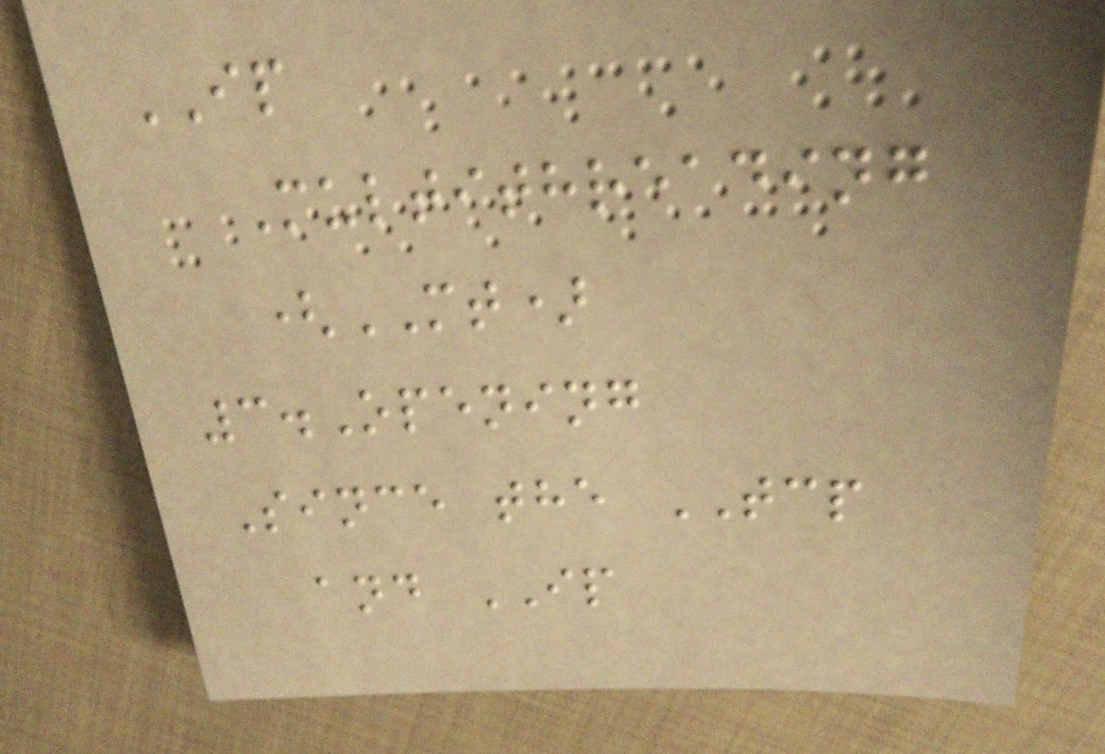IP
Multithreading
(MT)
3.Opening
Since the TCP
and IP
